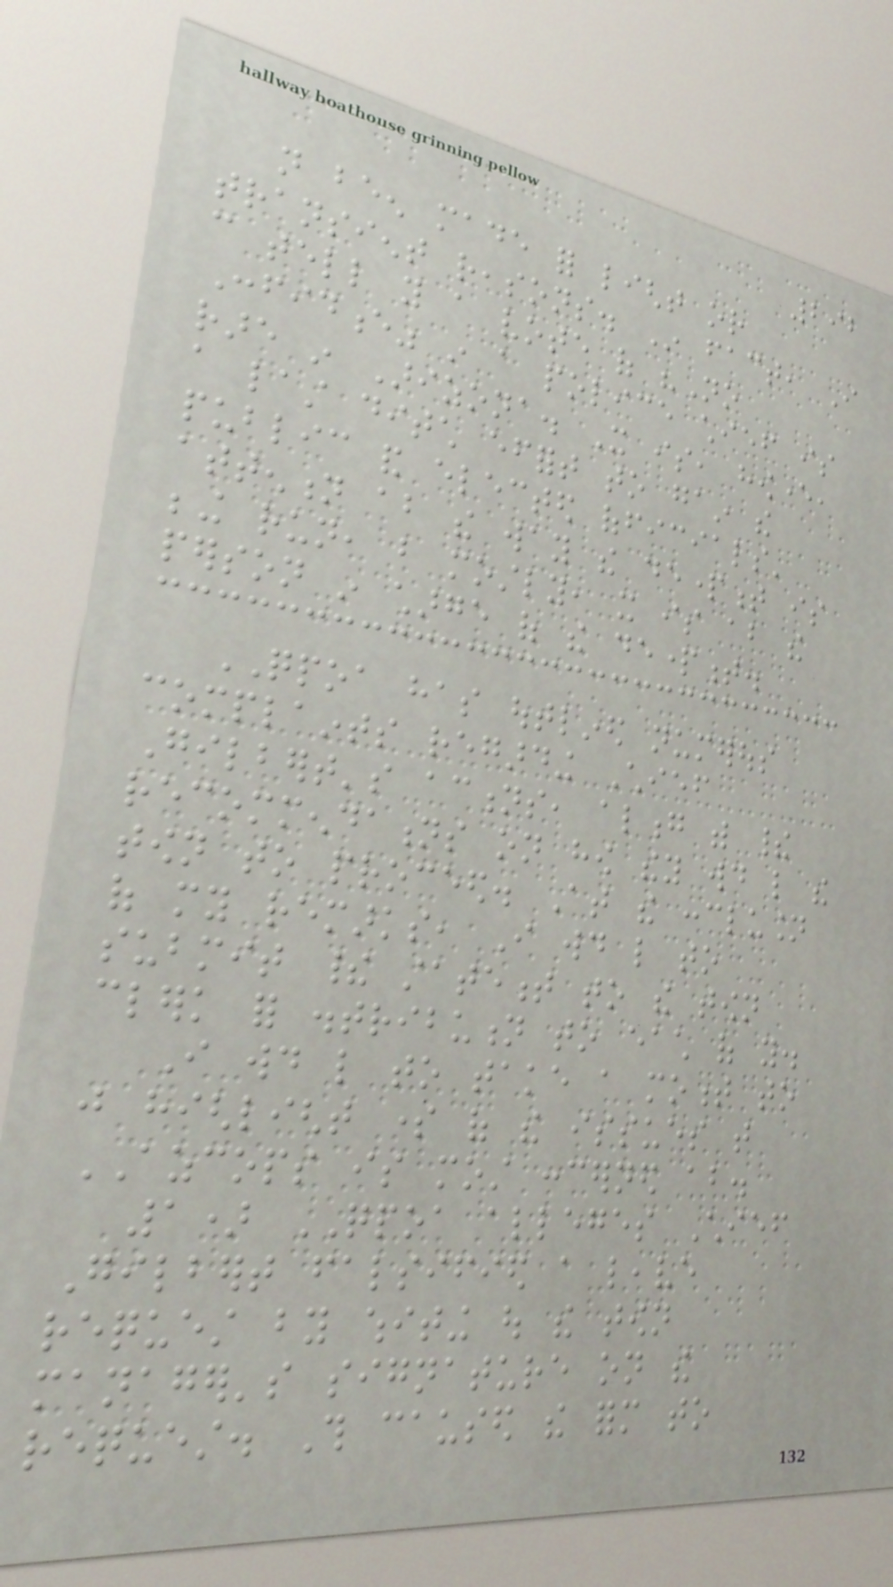292
not been made for light or
transient reasons. In fact, I
can tell you a vote of "No
Confidence" in a police chief is
rare in Arizona. It is, however,
a last ditch effort to gain the
public and elected officials'
attention about the way the department is
being run, but mostly, it is about the
person in charge of the department.
QPOA has outlined numerous
complaints regarding Chief
Gilbert's actions, along with their
recommendations on how they would like the
town to proceed. At the conclusion
of my remarks, I would like to
submit their statement to the town
clerk for distribution to each of you.
I would like to take a moment to
just highlight some of the issues that
AZCOPS is most concerned about.
1) QPOA alleges Chief
Gilbert falsified a leave
request by whiting out the town
manager's signature on the
request. This caused the form to
